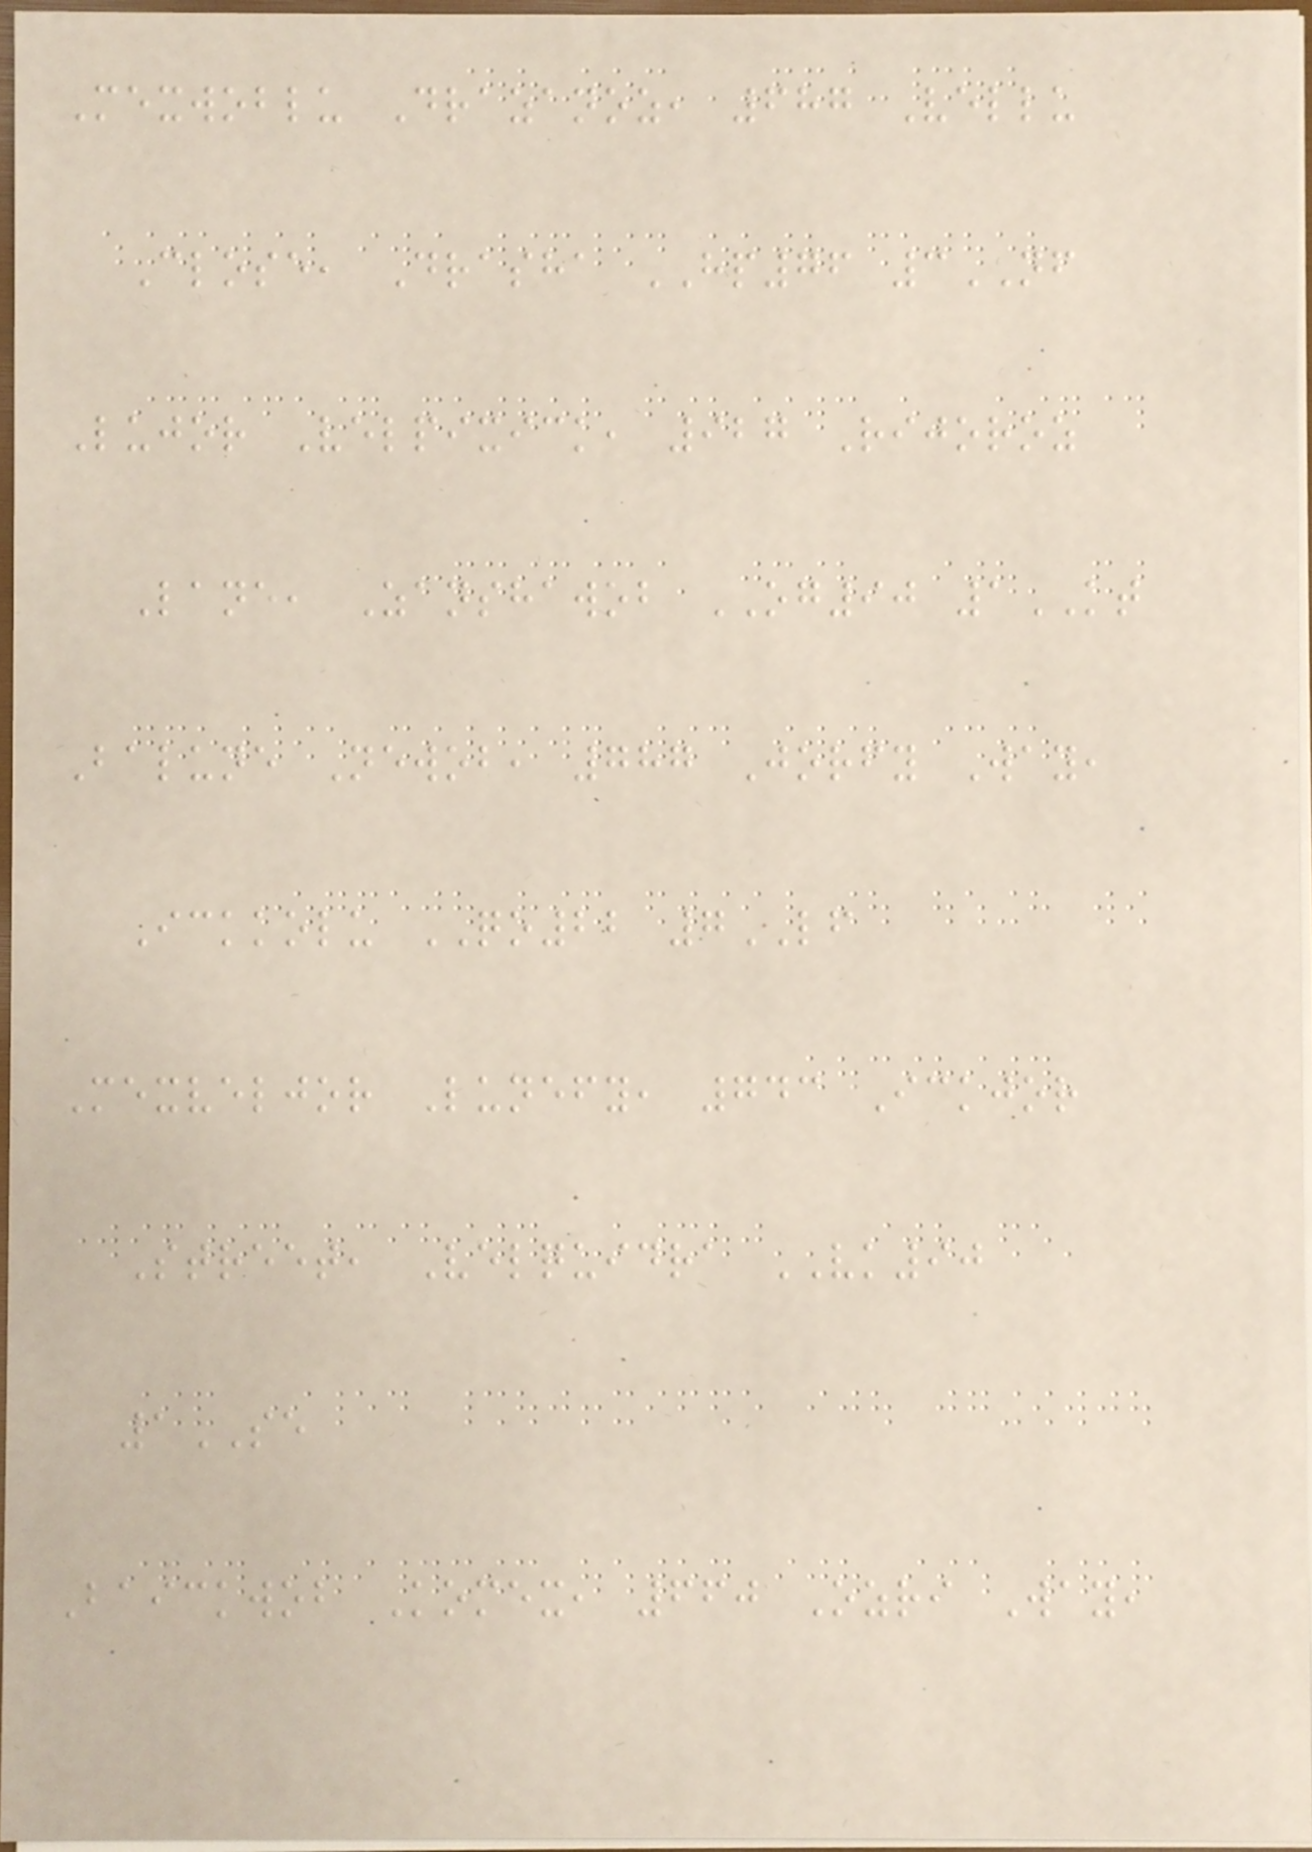Mexwoblu Drazanoz, 687 Vellu
Close, Drasha HP76 3NF
Lujor Velpixick, 927 Rijoroz
Lane, Zanshawob OG90 1KT
Balune Newob, 787 Jorfy Way,
Ickkolu QO22 7LF
Mexveljor Lunefy, 743 Ickjor
Street, Velquidra VK90
1SE
Baickwob Komex, 660 Ozri Way,
